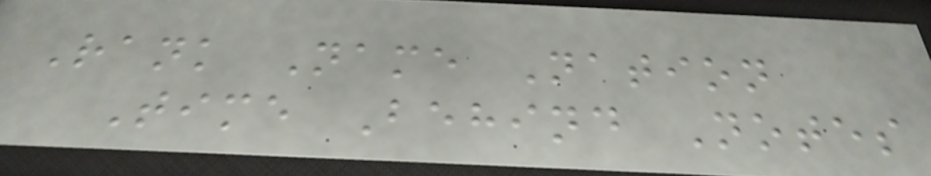Rank Name Nation
Time Behind Notes
